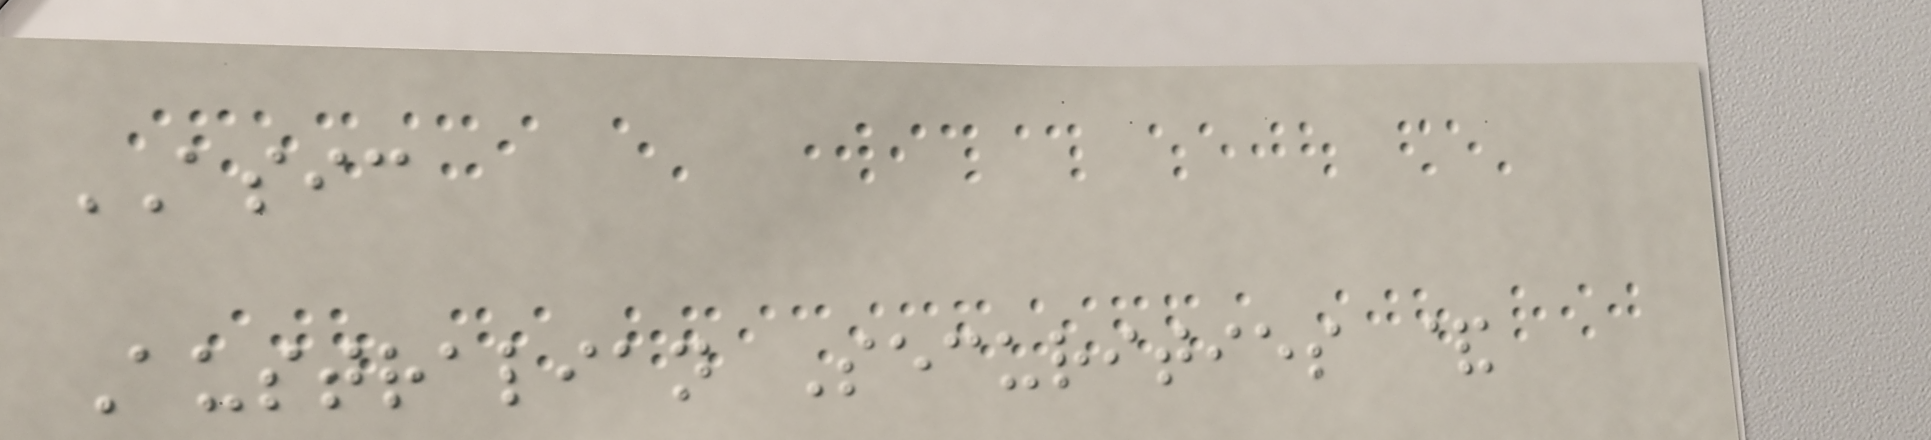ASIC
Australian Securities &
